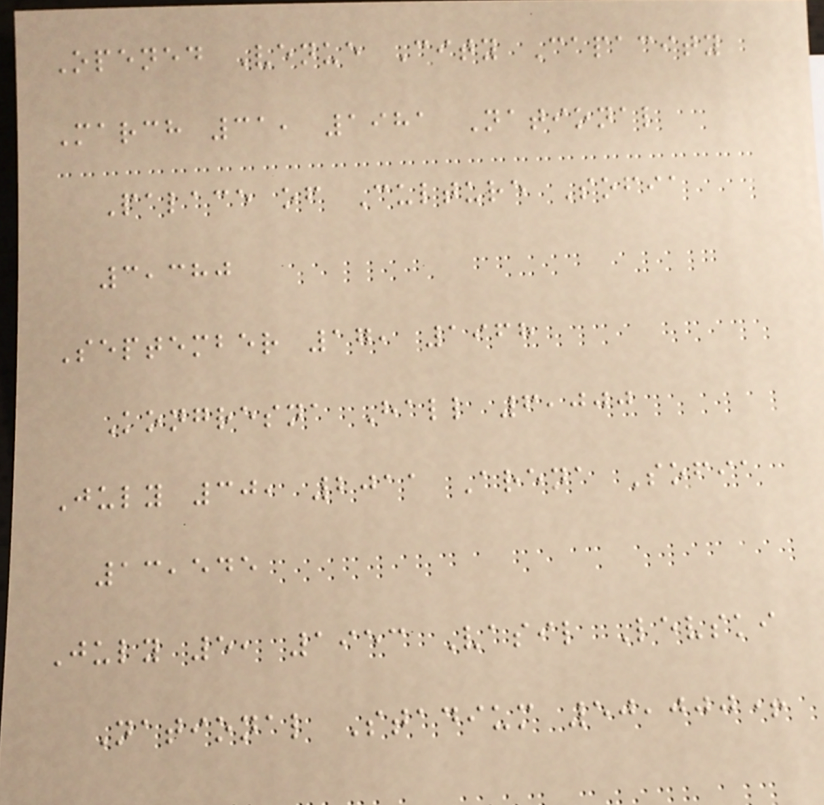Opened Venue City Capacity
March 31, 1981 National
Palace of Culture Sofia
3,380
September 17, 1968
Kongresna Hall 6,000
July 30, 2011 Arena Sofia
13,545
July 5, 1953 Vasil Levski
National Stadium 50,000+
